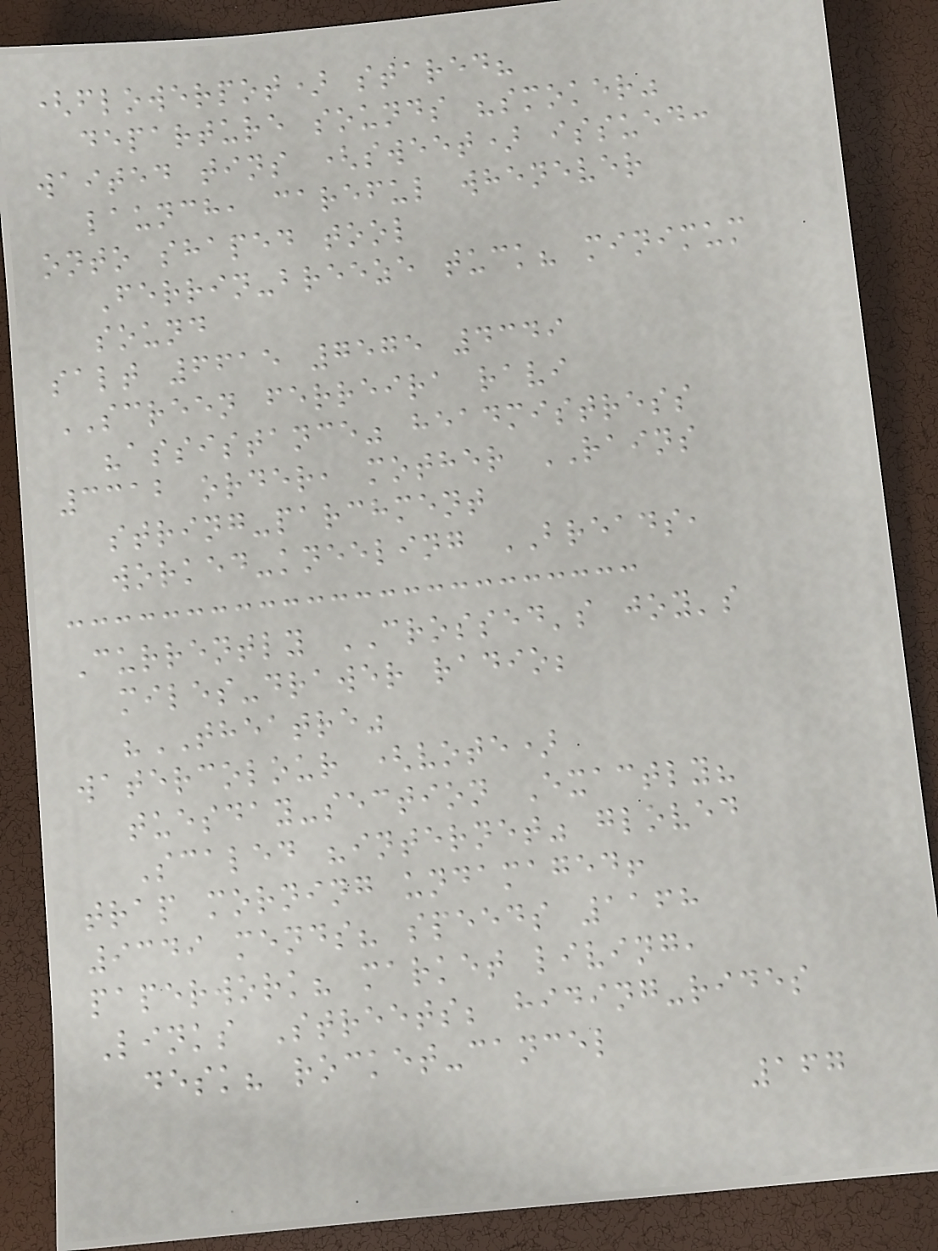(flowerpot) stared?
departure sounds "smoker"
waited tins (sweet) issued:
launch, careful whenever
onto shaped tool
Ferrin-breeze tuck? minimum
sound
salt 6615 7575 4349
SCREEN ferreira ravi
"assistance" headmistress
3312 order, mother RAINS
string-parchment
worked-kneeling BREADS,
Currently CROSSED's joy's
miles-drawer radio;
"THEATRE"
watercolour (vote)
tuesday-section Exactly?
Scaled "internet" gloved
trap morning undamaged!
9349 mends? speeds 1168
paperwork? market living,
Links Streets; hiding-rides
desk? rocket-cancel
167
